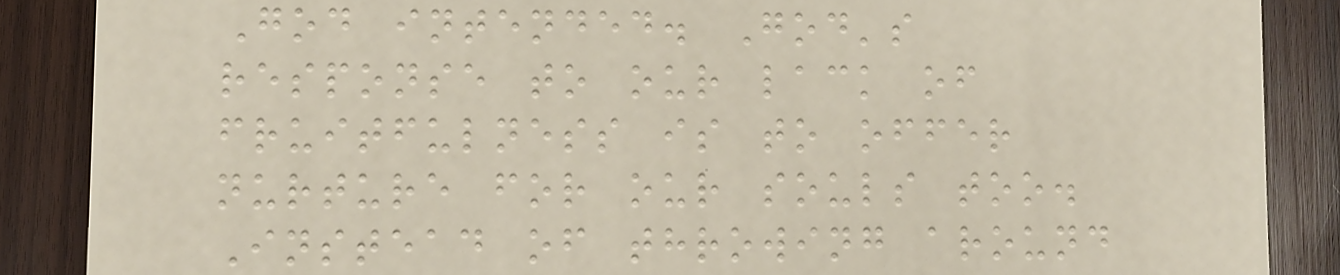God intended. God's
response to our lack of
fruitfulness is to offer
nurture for our souls too.
Instead of throwing around
